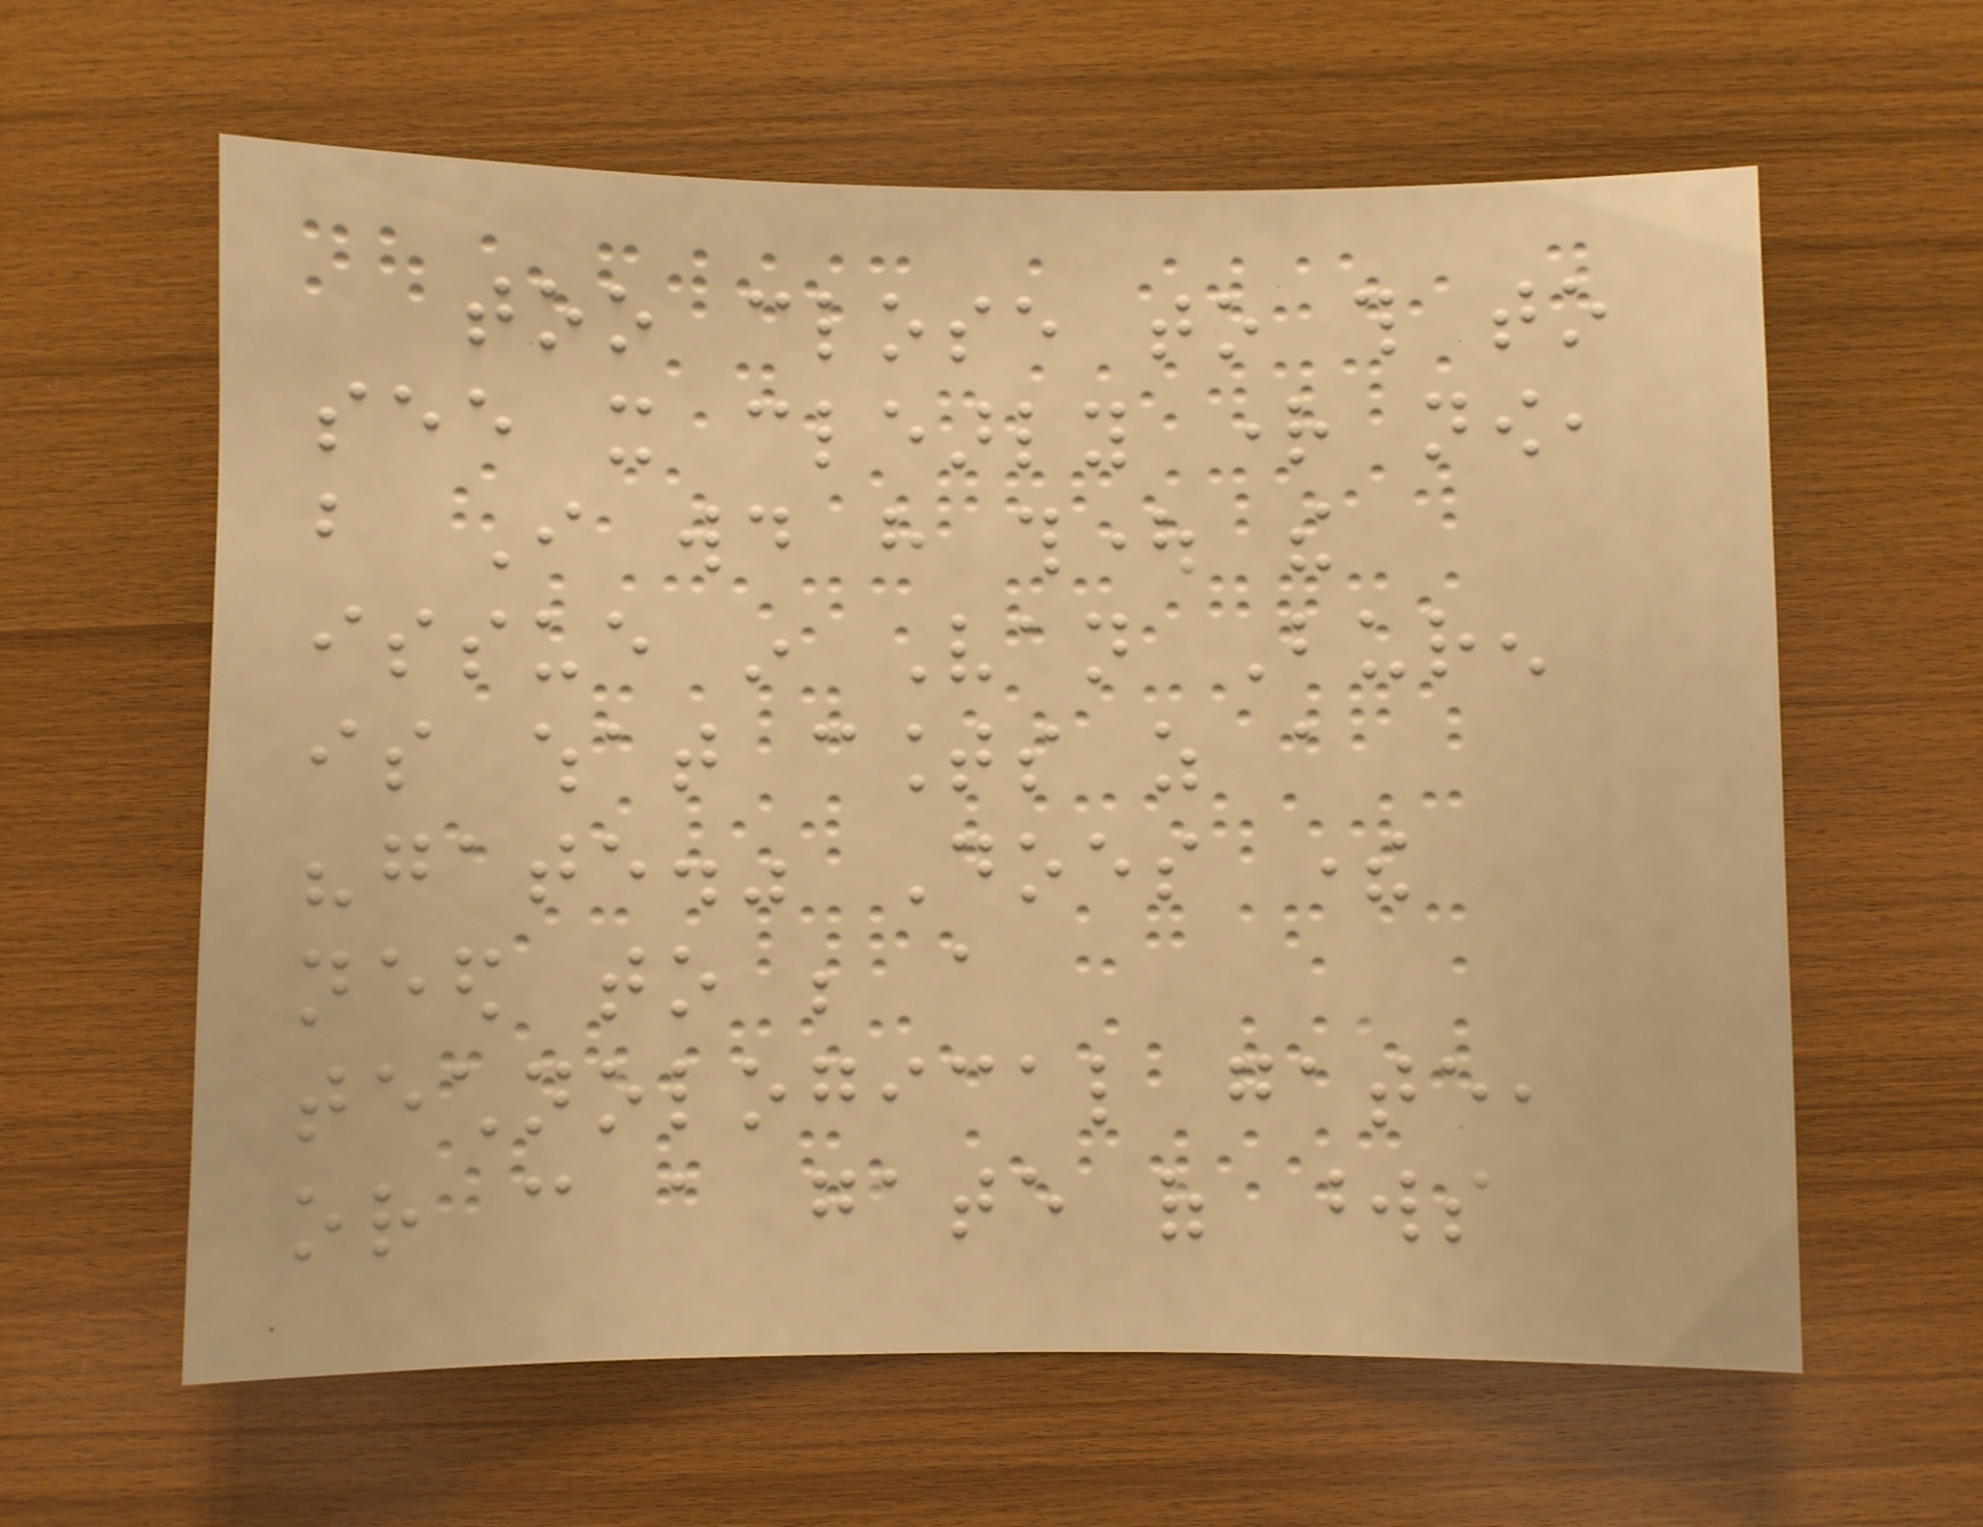too close to this to
see it clearly right now,
but I would have thought the
issue in Van Buren
is what counts as a
"gate." Does there
need to be a
technological gate,
or can a gate of words
